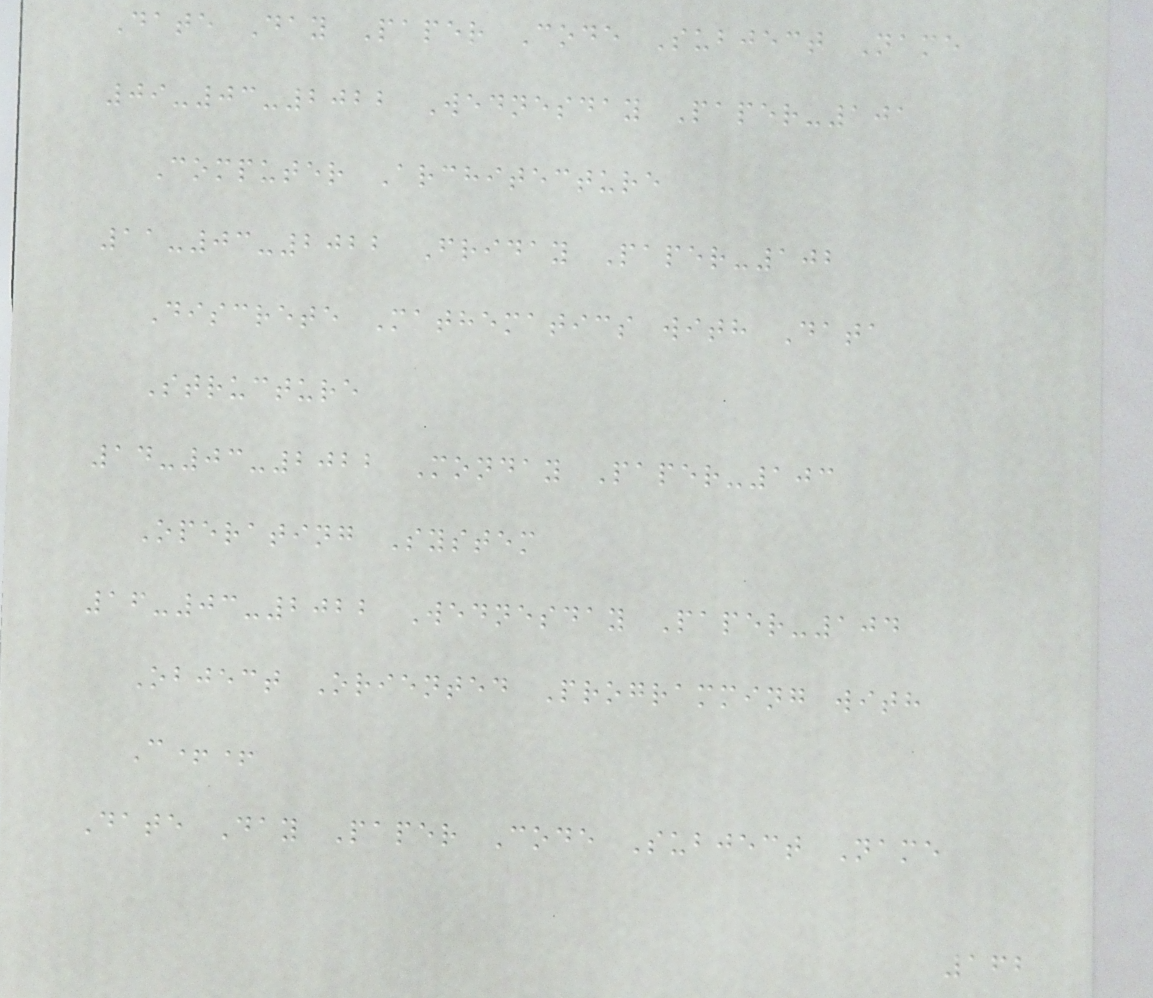Date Day Paper Code Subject Name
09-03-2022 Wednesday Paper-101
Computer Architecture
11-03-2022 Friday Paper-102
Discrete Mathematics with Data
Structure
14-03-2022 Monday Paper-103
Operating System
16-03-2022 Wednesday Paper-104
Object Oriented Programming with
C++
Date Day Paper Code Subject Name
162
